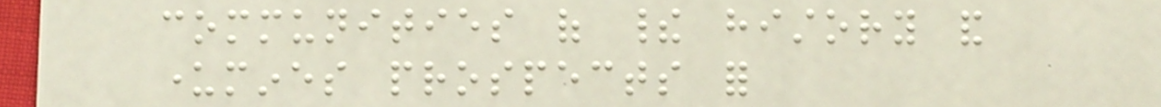communities of their history and
undermines prospects for
